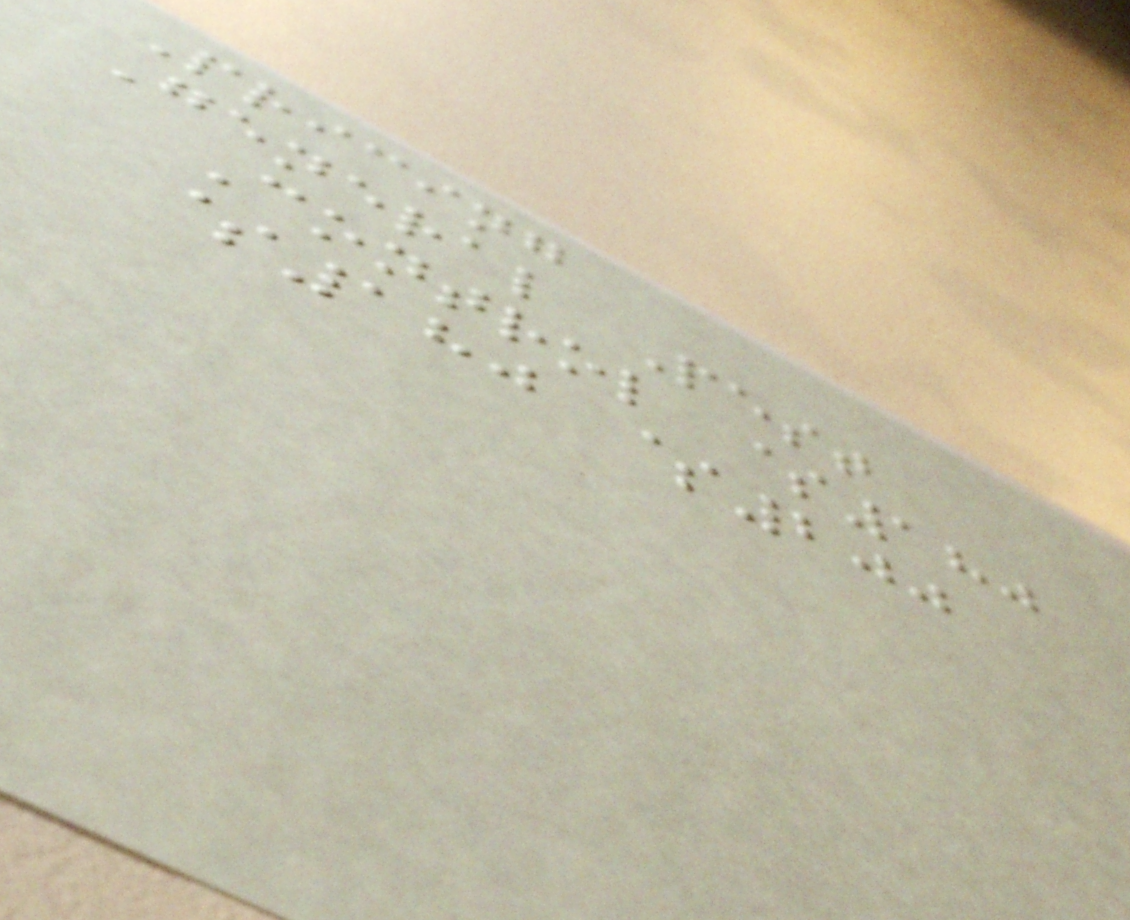Pricing
General Pest
Control $180
$180 $200
